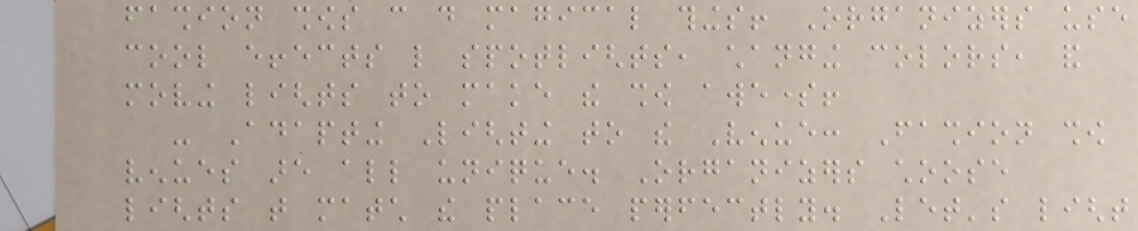fashion shows can do magical things! Organizers use
cool effects like spotlights, changing colors, and
moving lights to make the show awesome!
- Adapting Lighting to the Venue: Fashion show
venues are all unique. Organizers choose
lights that match the place perfectly. Let's light
